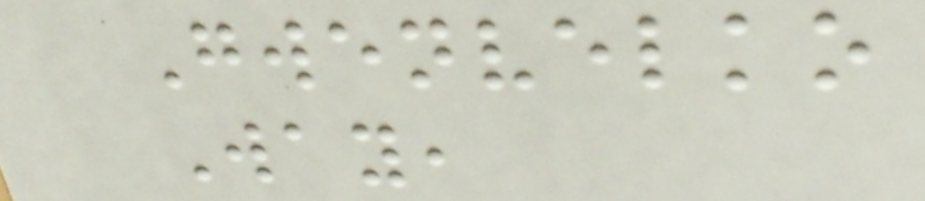Gwenvelko
Way,
